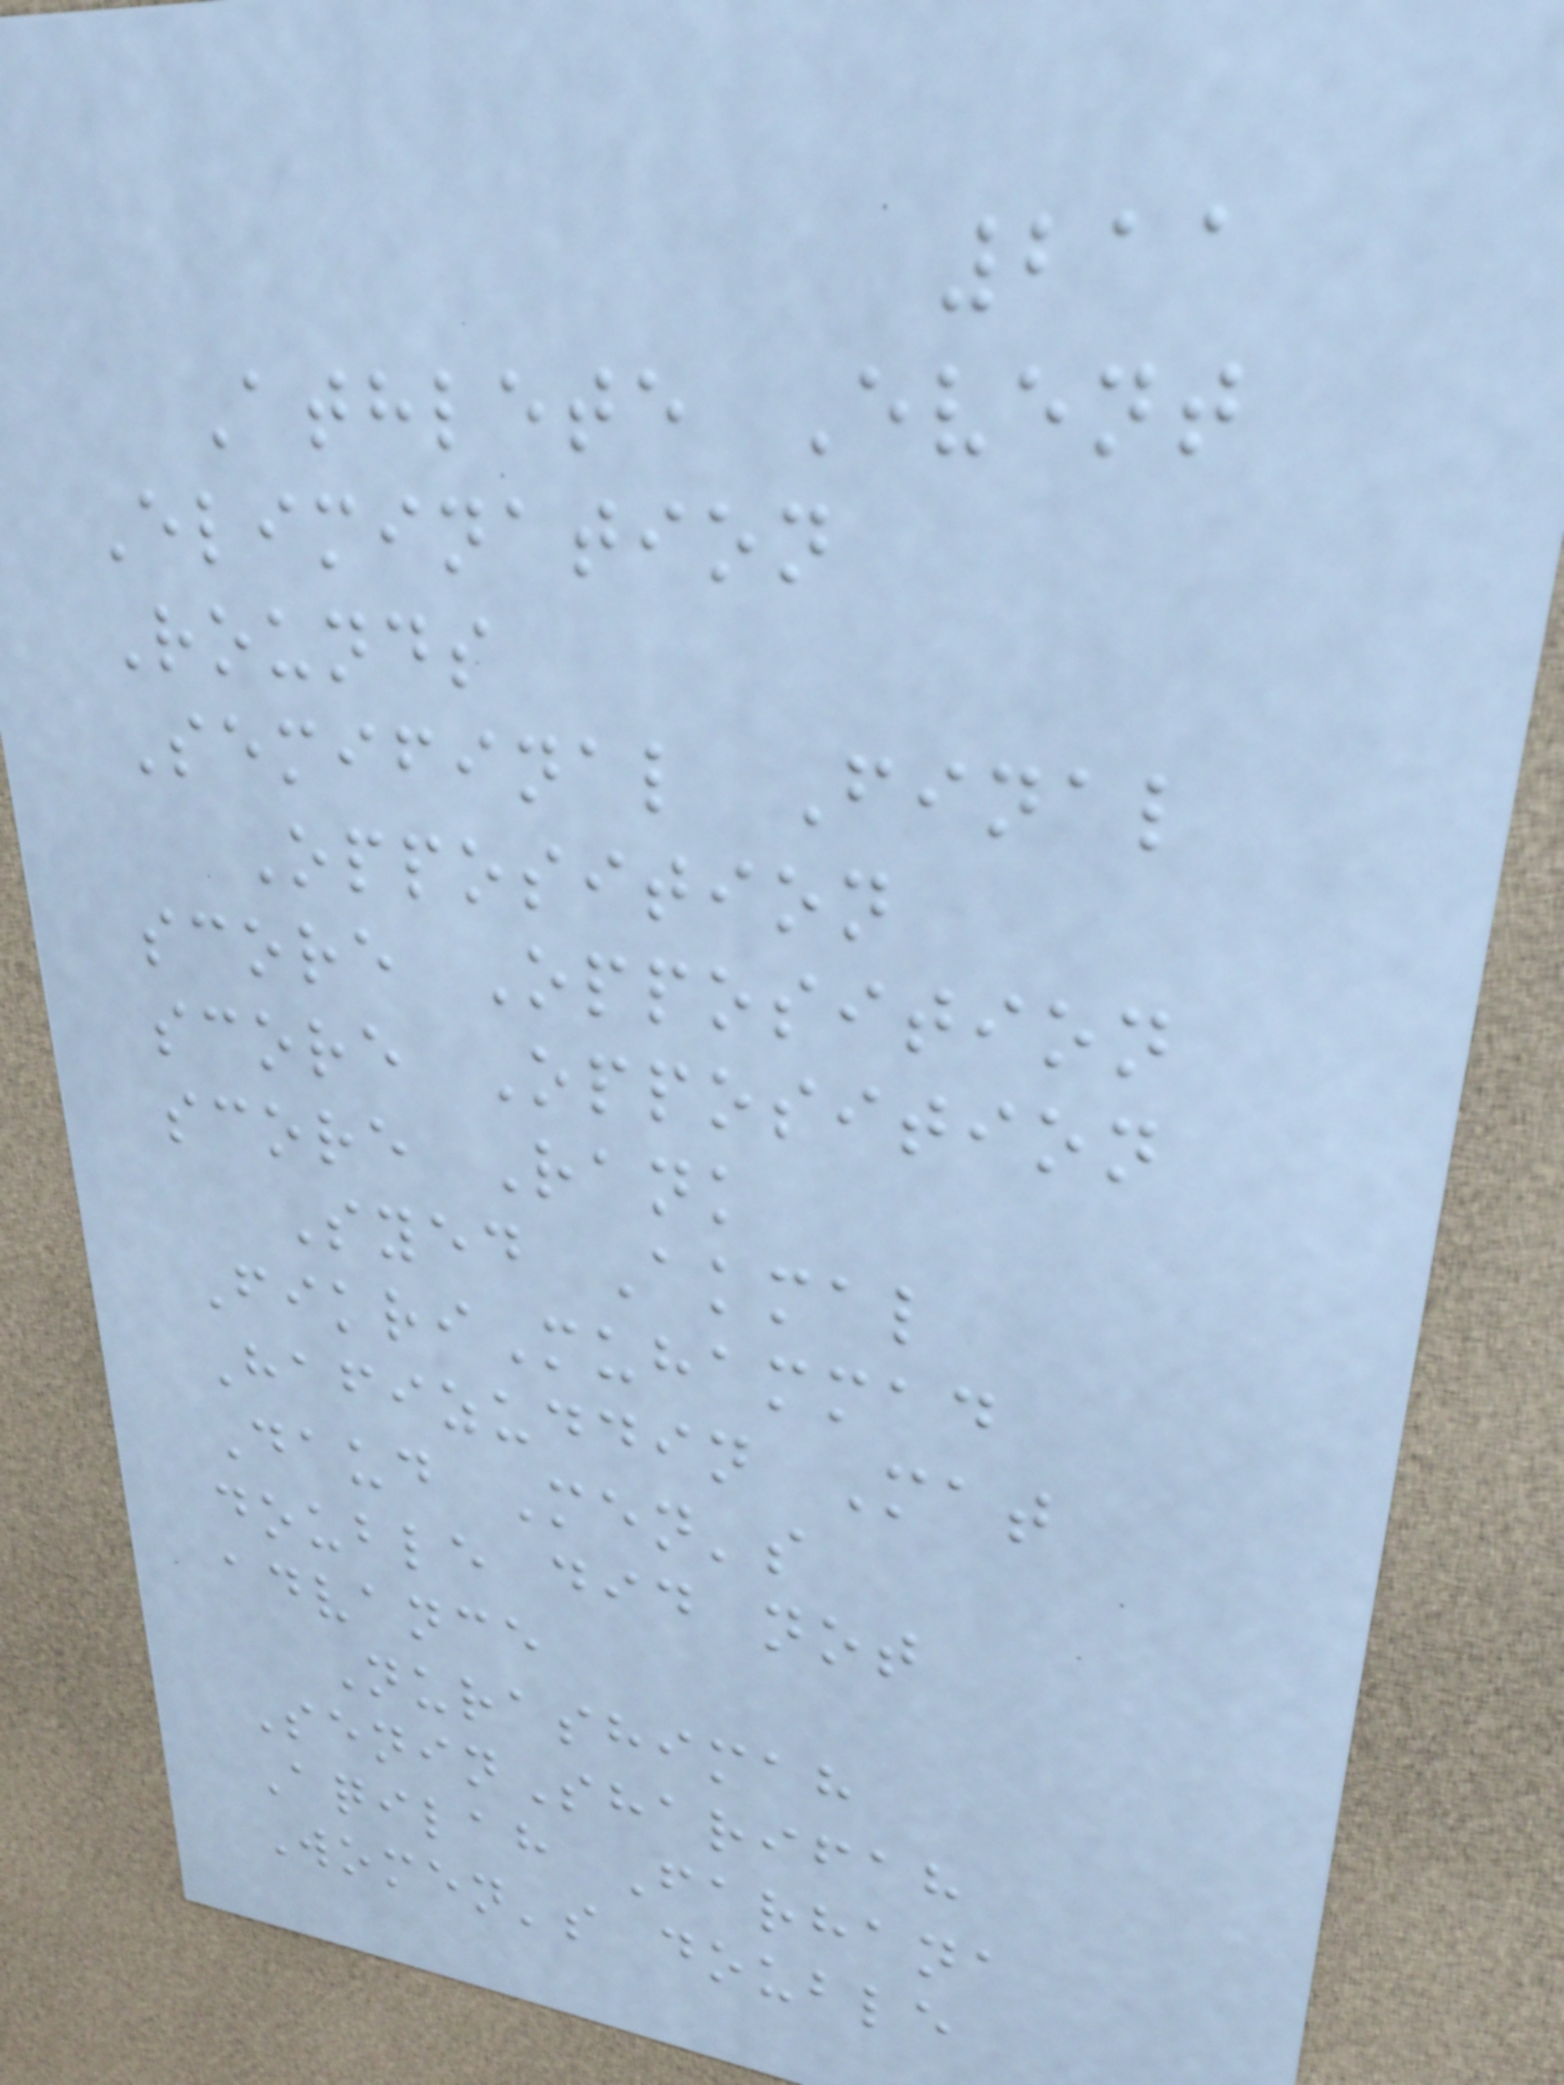211
Athlete Event
Elimination
Rounds
Semifinal Final
Opposition
score Opposition
score Opposition
score Rank
Syed Akmal
FikriMuhammad
Hafizuddin Mat
Daud Men's
double did not
advance
Nurashimah
SeninSharifah
Aqilah Farhana
Women's double
